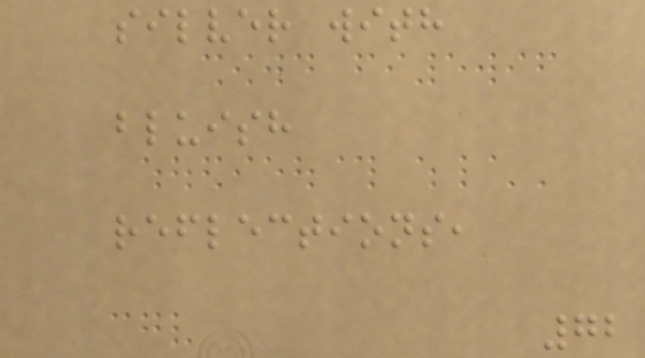silver with
bluish
reflections,
72
